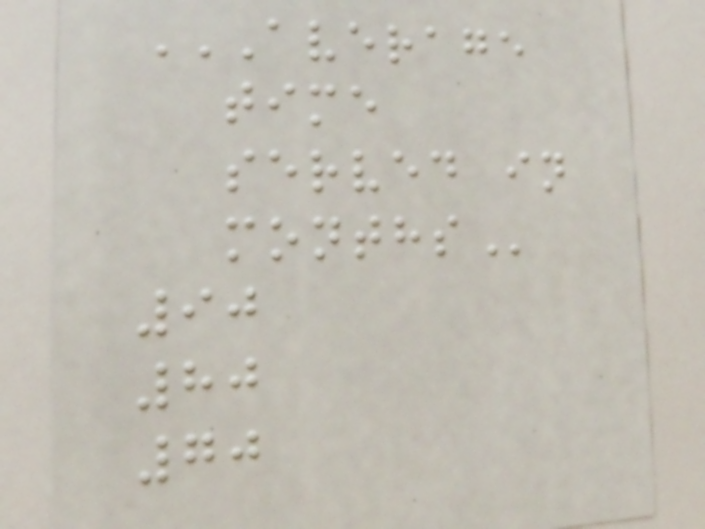AVERAGE
TIME
SERVED IN
MONTHS
90
80
70
